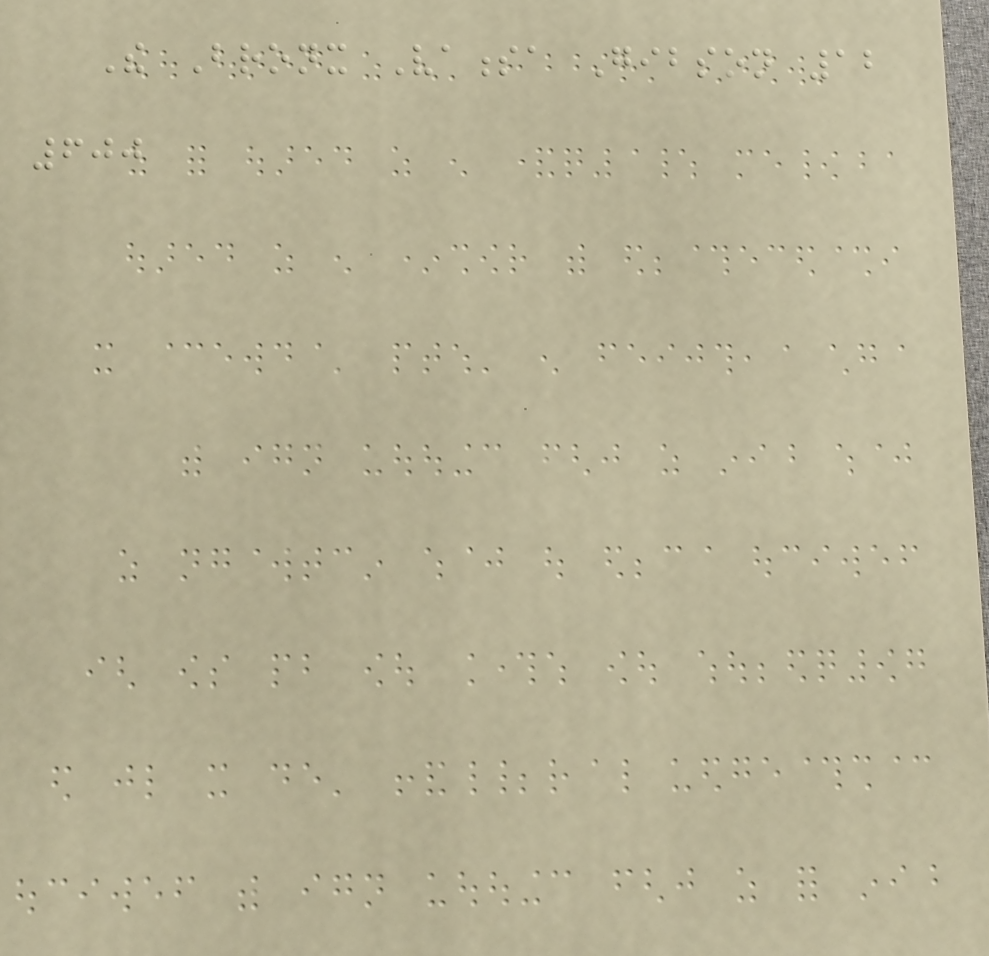The Bronx Vanessa Gibson 12
600
